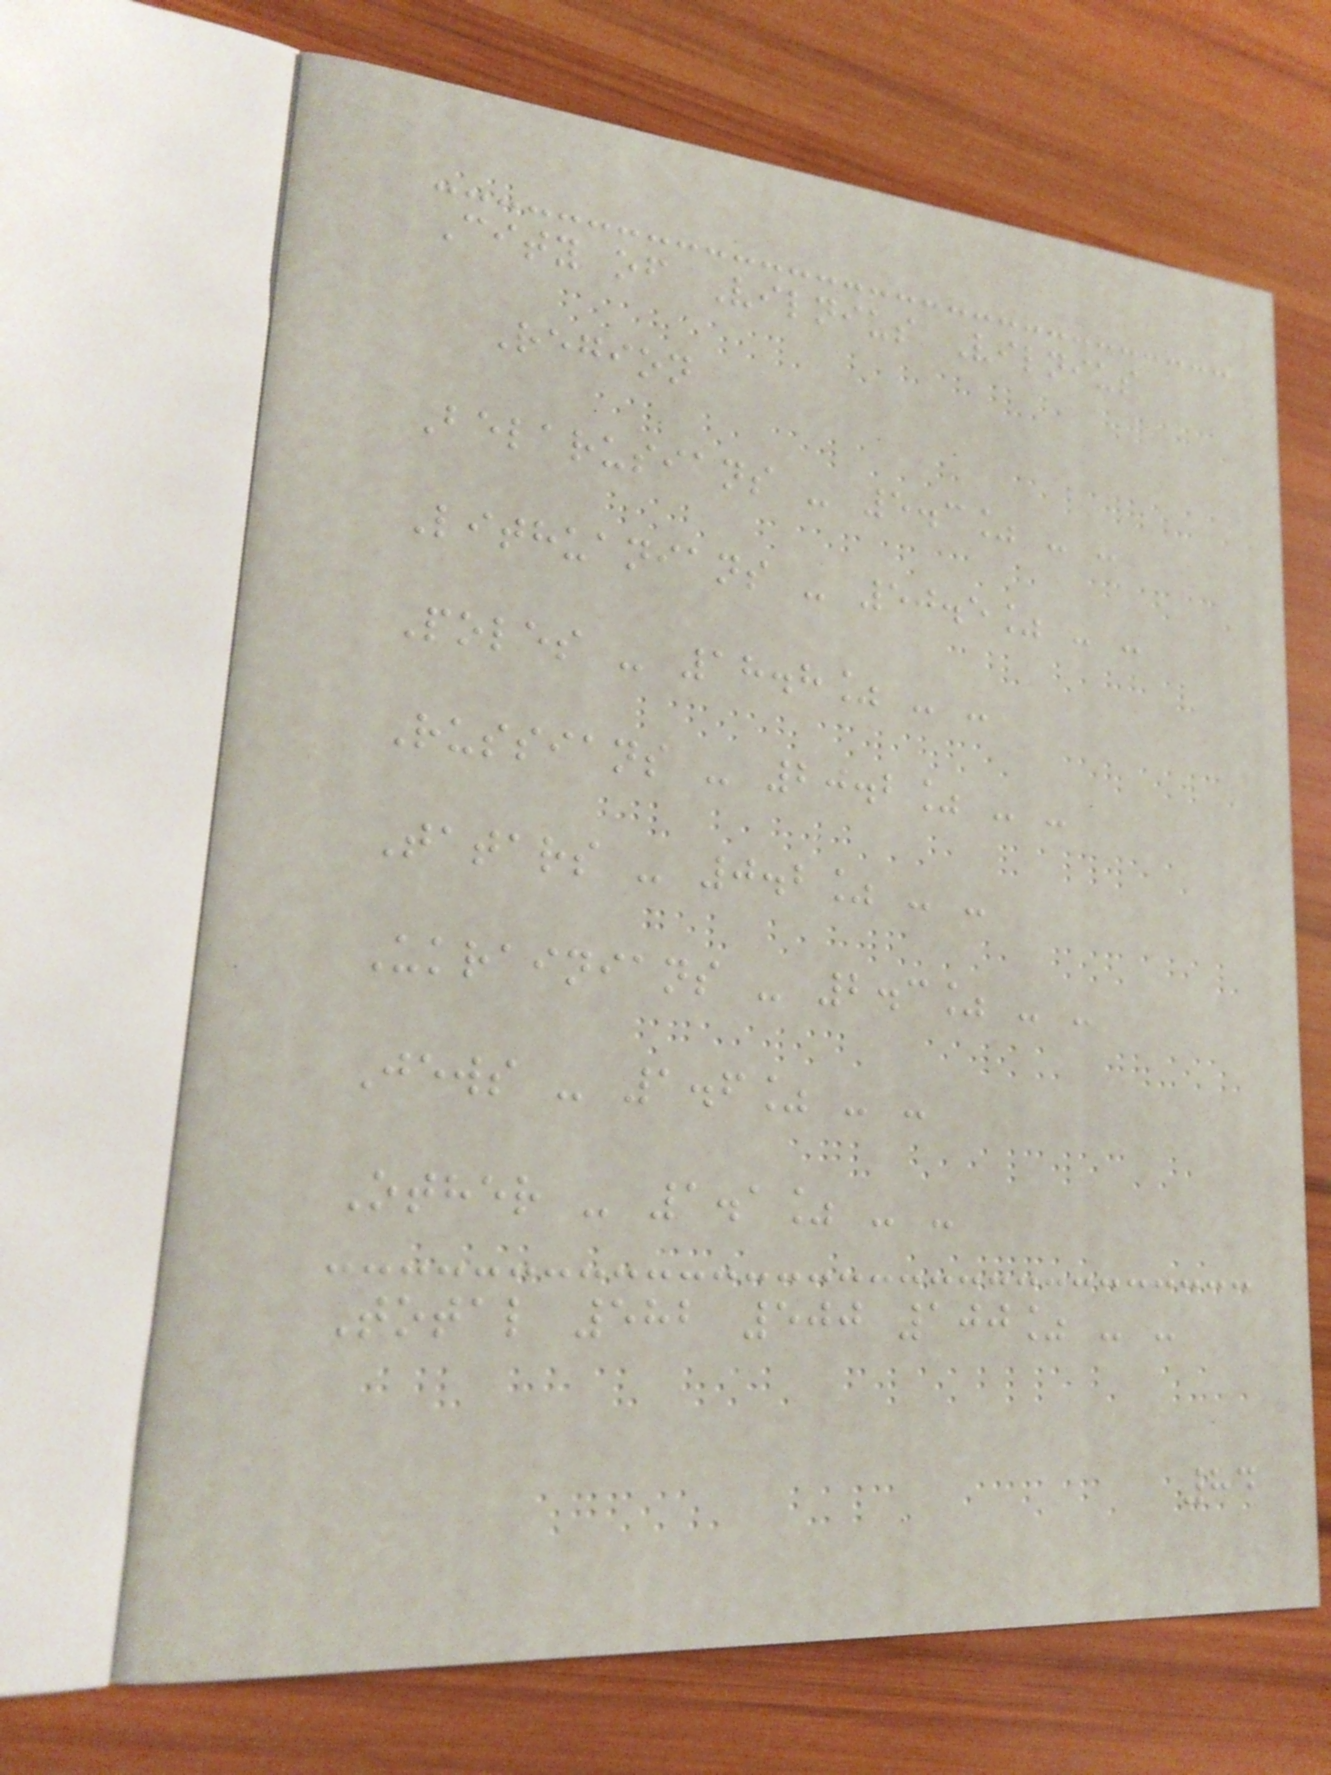City of Vilnius Vilnius
Region
Belarusians - 5.3% - -
Lithuanians - 50.5% - -
Poles - 18.8% - -
Russians - 20.2% - -
Tatars - 0.2% - -
Ukrainians - 2.3% - -
Jews - 1.6% - -
Other - 1.1% - -
Total 582 500 100% - -
84
